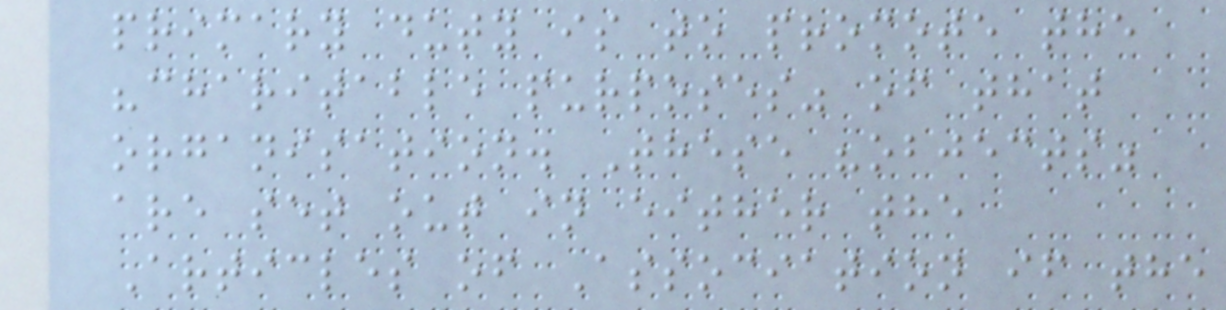primary duty is to promote the
"charitable purposes" of that
organisation. These "objects"
are set out in either the
Articles of Association if the
